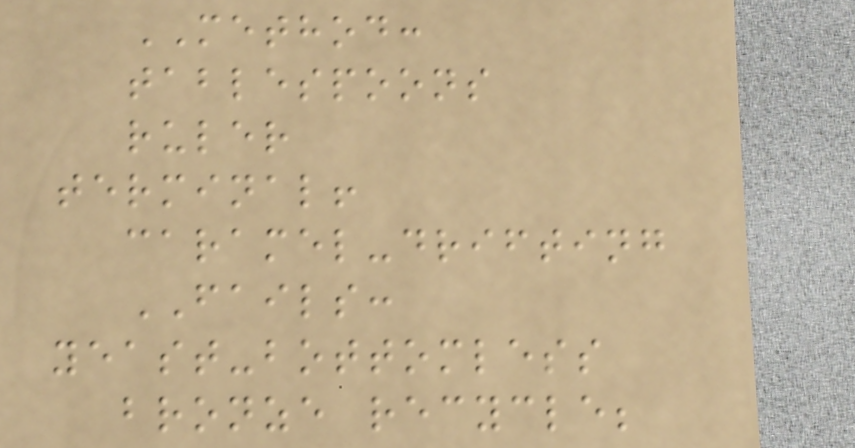METHOD:
tablespoons
ruler
terminal!
caramel-drifting
FAILS:
yeast-bottomless
bronze recycle;
